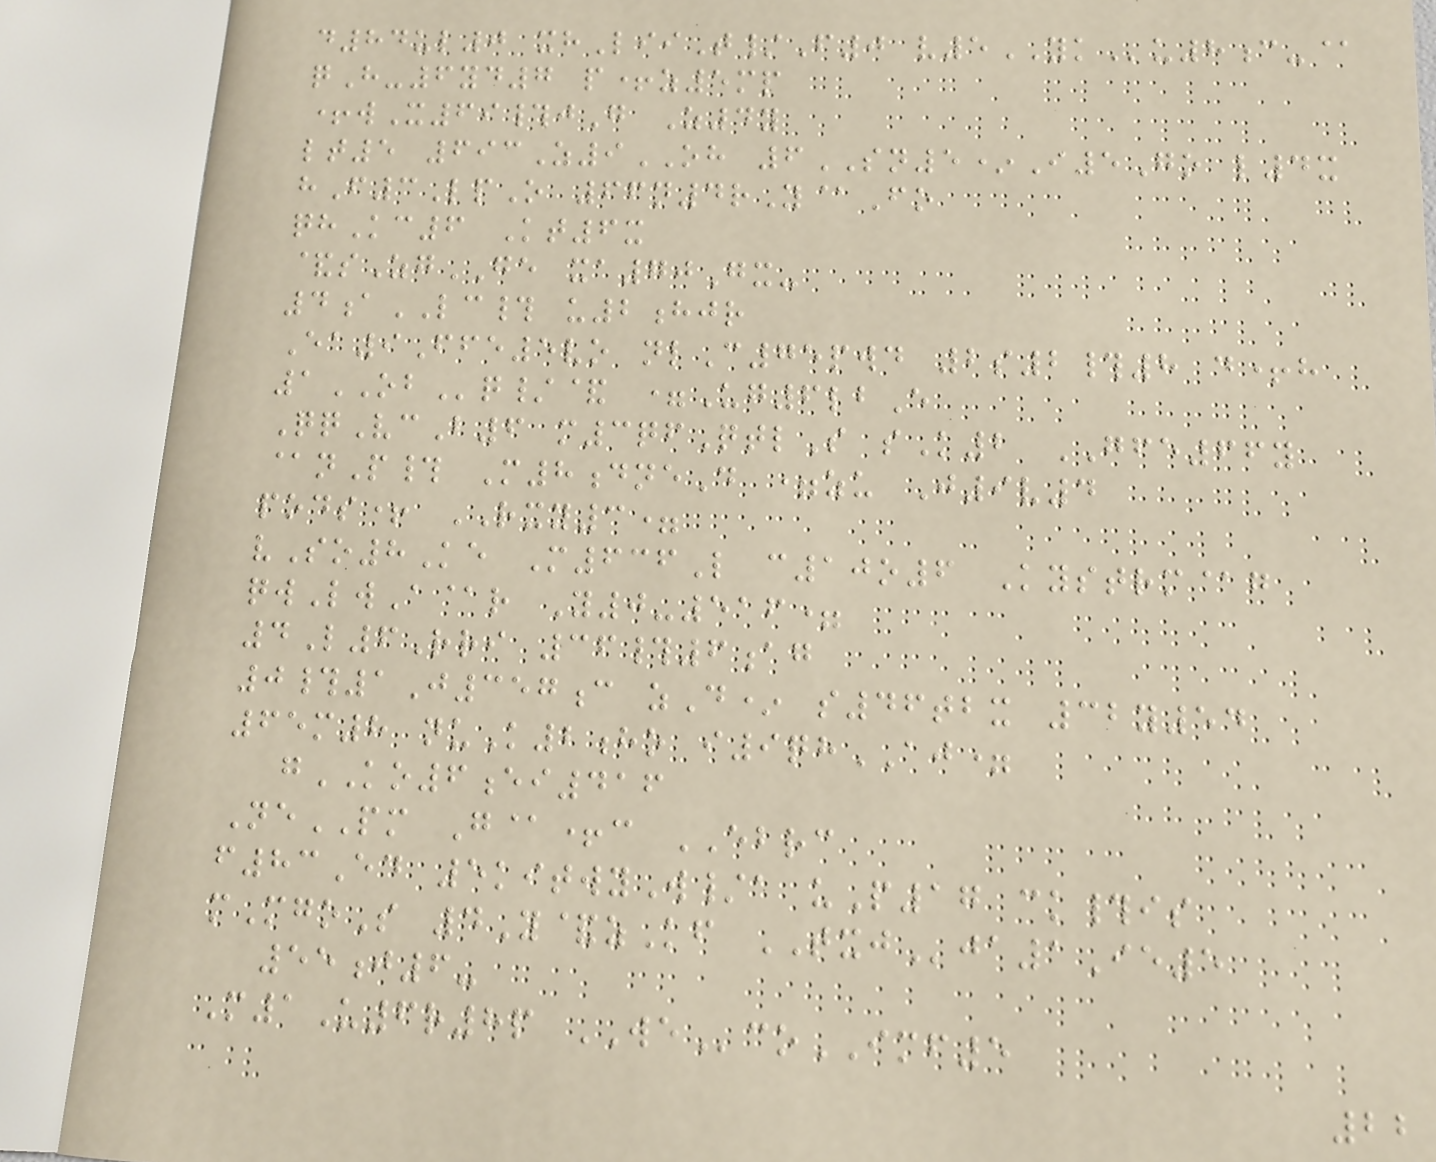d84ul0 xhLiiT/F0 v5YKu8c-@
qH-6yd7 p+z5mp
+wX69#jG Z4y
lt5 693Z9OH 6SN5*I5Go l4x
hF3LpO 66n4rY@Fo
qhKc6 Kt6x
&sZgGE xa70Gx-
4aLC# u2hjr
Ea9Ffe5vo nlC75pwd 2s2#8 d+h
1OBq/& =Ug6lbE
QqVcB6 m3qfQtlS sK2 GFE66y
@nP# M8dneD =zu J9v4
pods+ RXY3=
vSo8Ke M636L c10o6 Kystrm@g
qwLwA@r Y0-516=
4L6Rri 36#6ag
0#1J357c zD* s46tbx 32y54
65m8 nuK2ho i9qhAJ=
gKO6ei416
NePM G@+c EBRC
f83Ed 5kitwyW/a uP17 ck#is
mMgoS 4Y&zKf TXJja1Ie5
55j6-
M1U6r8p WEcoIMF5
22
